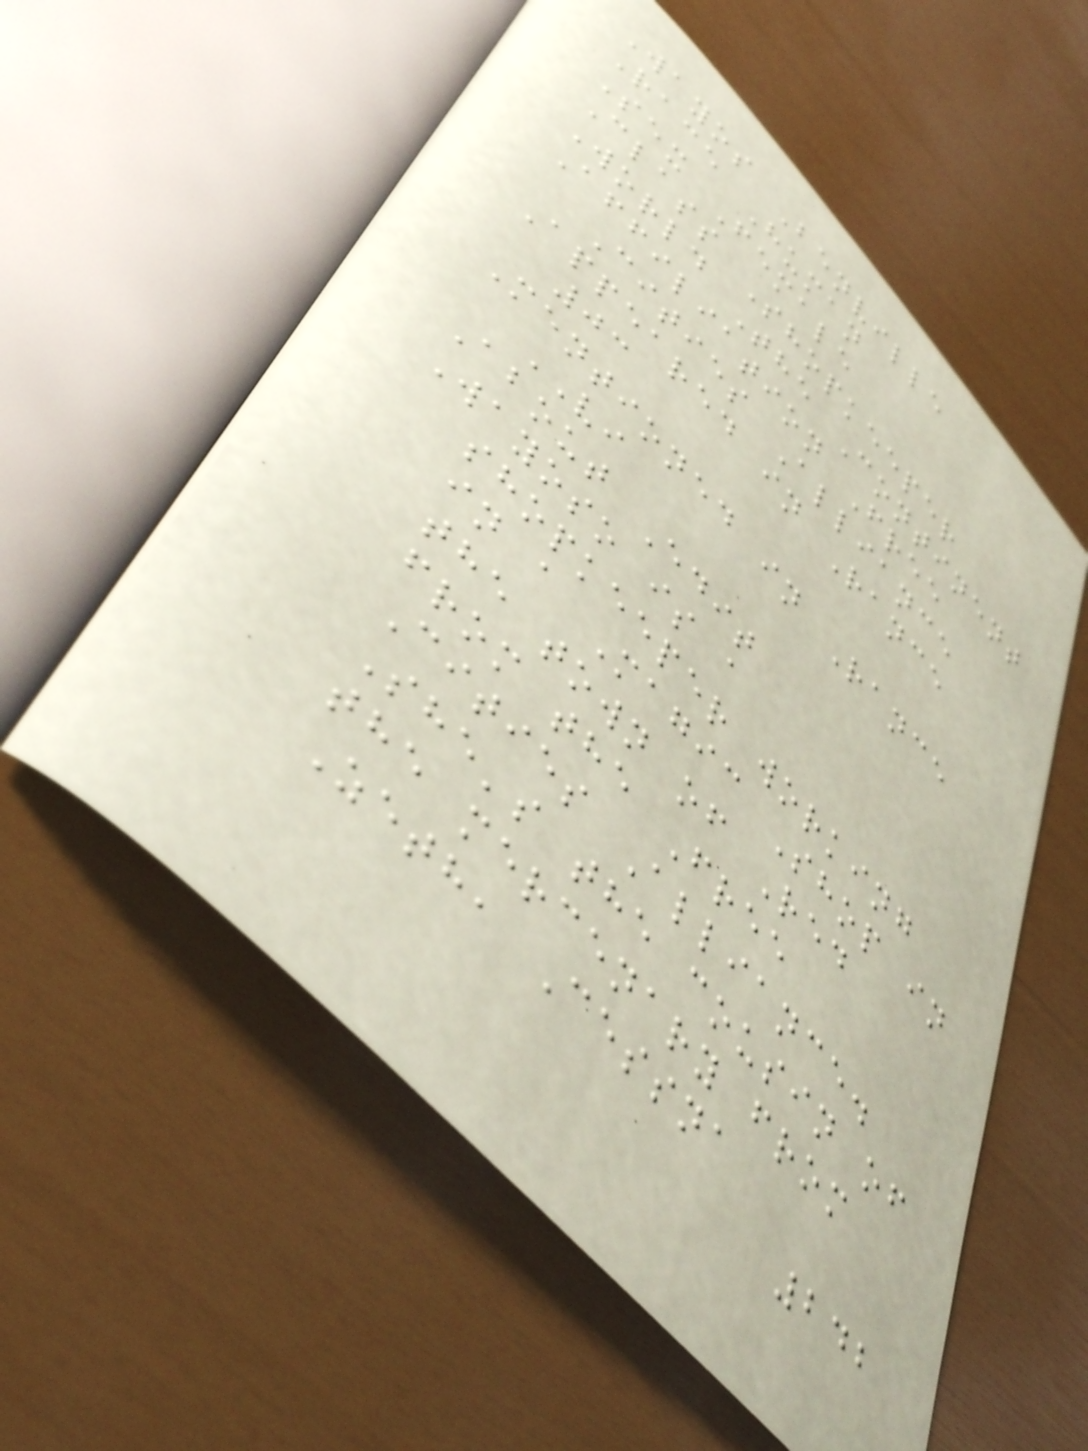Wayos Benville
Race Human
Sex Female
Class Shopkeeper
World The Continent
Affiliation Free
Cities Alliance
Appeared in Rance
03
Mentioned in Rance
VI
About Edit
Wayoso is a
shopkeeper working
in a Magic Shop in
the town of Red
from the Free
Cities Alliance.
She's the cousin of
the mercenary from
Zeth, Cessna
242
